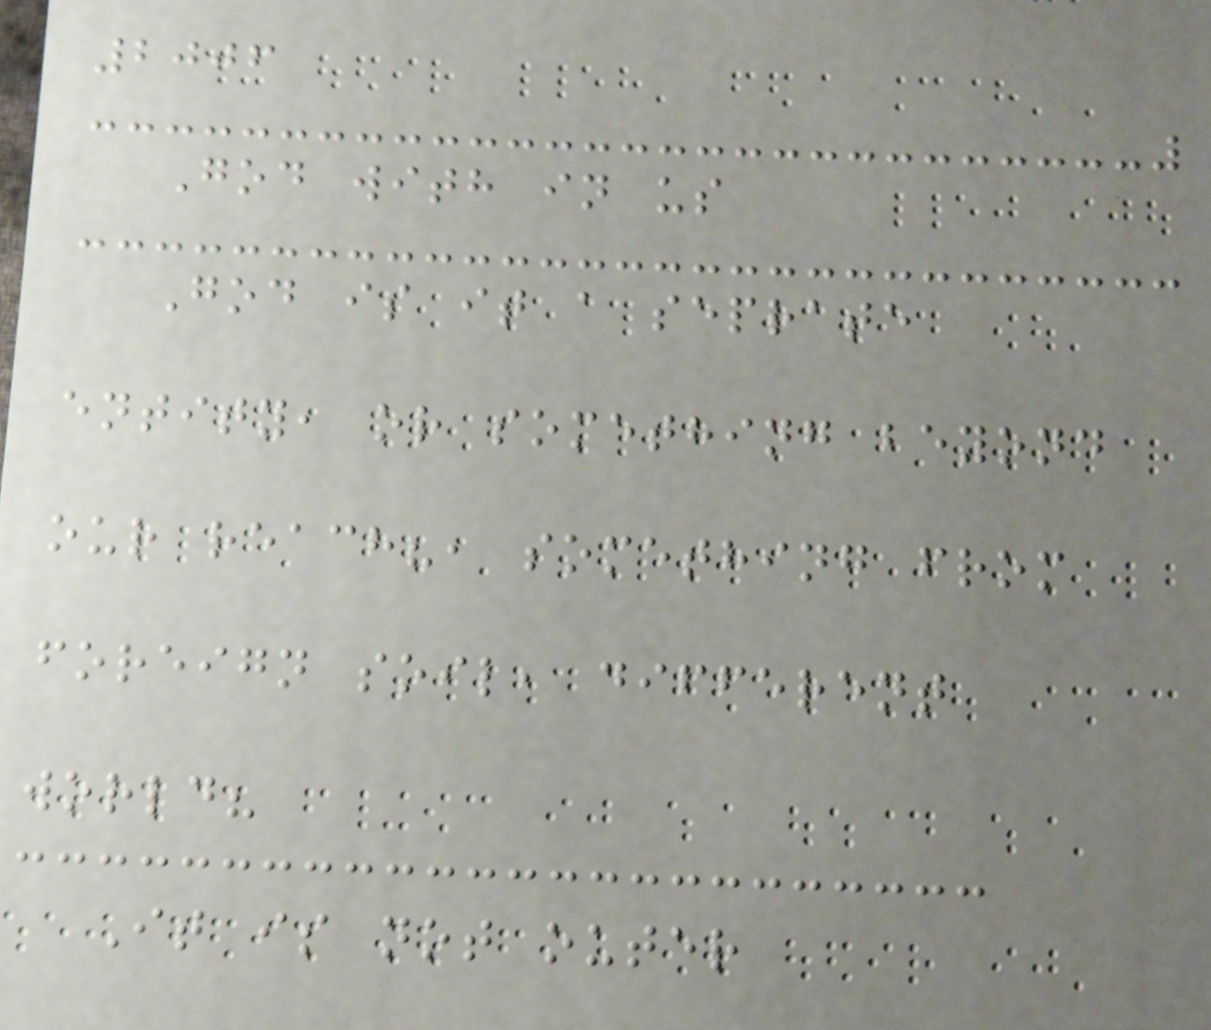2006
God with in us
God is it a seprate
entity, or something beyond
our reach?, something from
foreign soil, different
world?
It is not outer
